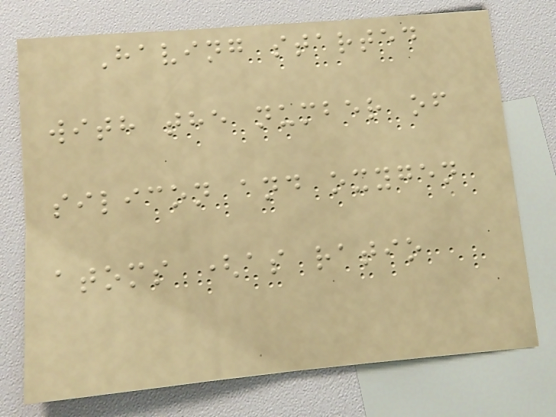Having started
with the number of
silicon and oxygen
atoms (as ratio
